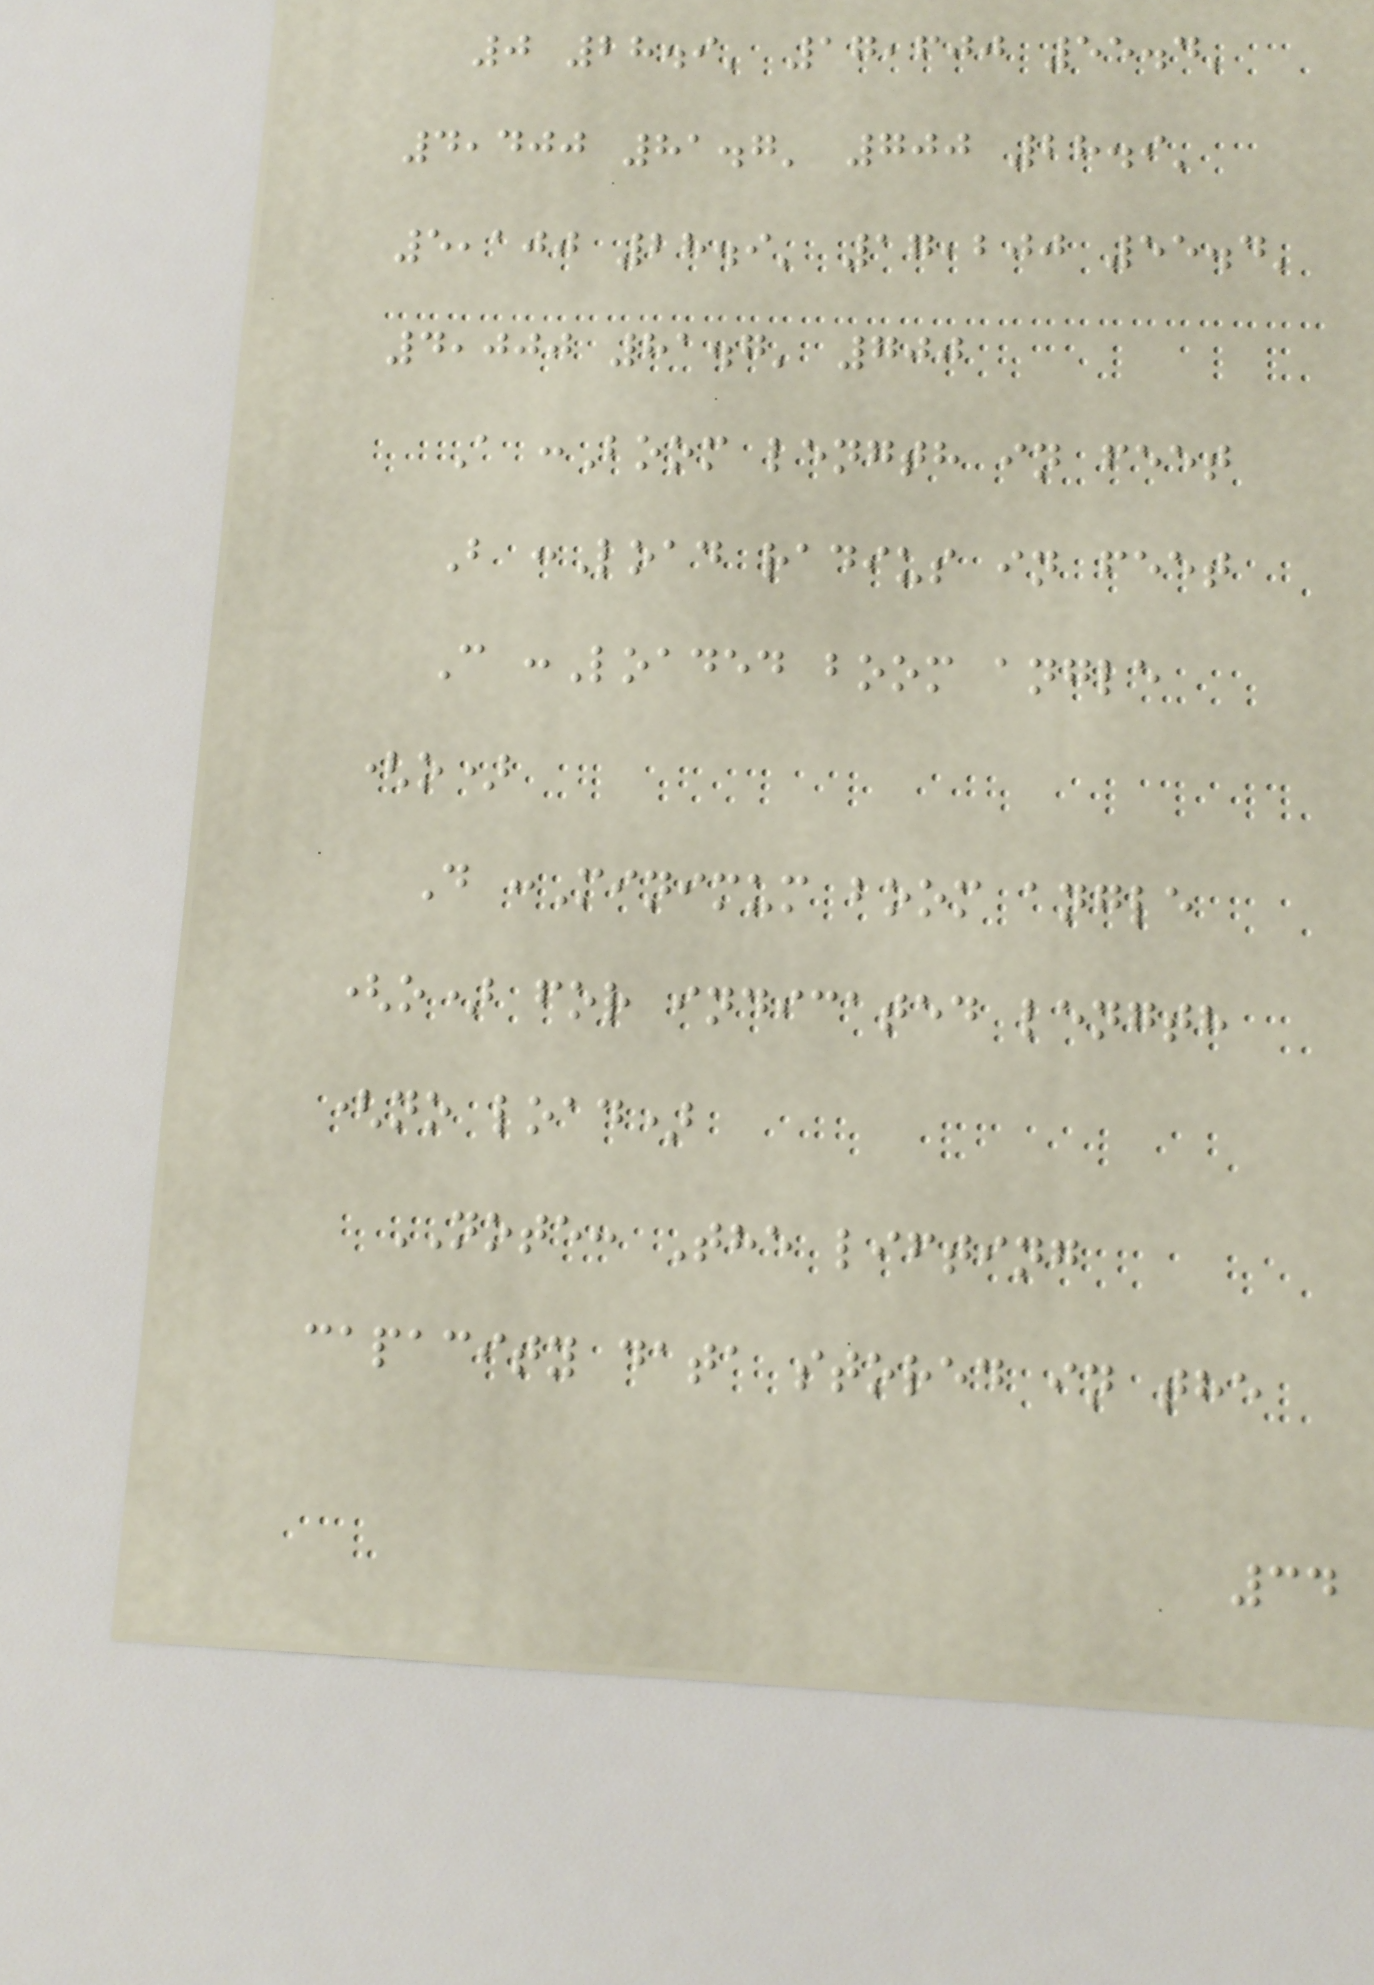0 28.9' 17,600 55.4'
4,400 81.7' 700 28.9'
5,100 28.9' 17,200 55.4'
4,000 81.7' 700
A :Boom length in feet
B :Load radius in feet
C :Loaded boom angle
(o)
D :Minimum boom angle
(o) for indicated length
(no load)
NOTE: The lifting
capacity data stored in the
34
